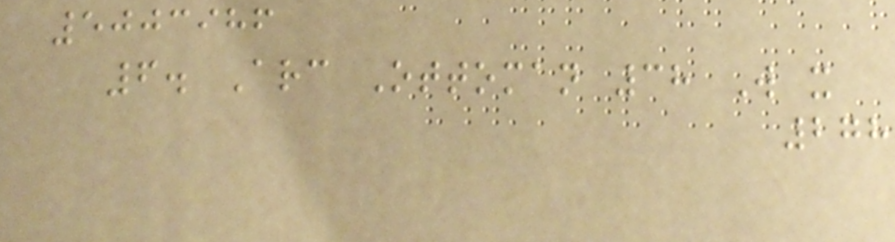5003986
6. Arc Ottoman 38 W x
278
